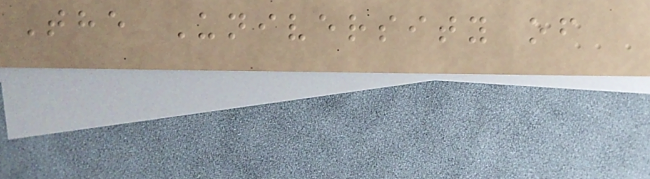The University of
